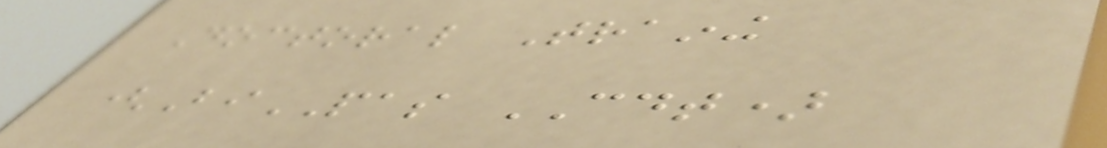Doctoral Training
(BiPAS CDT)
